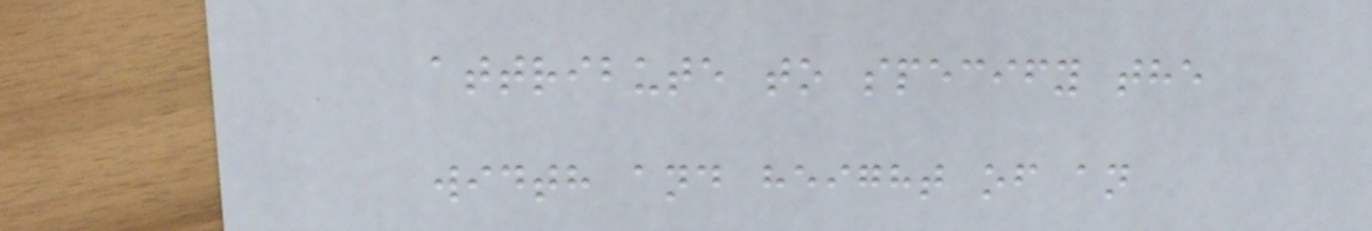attribute to specify the
width and height of an
